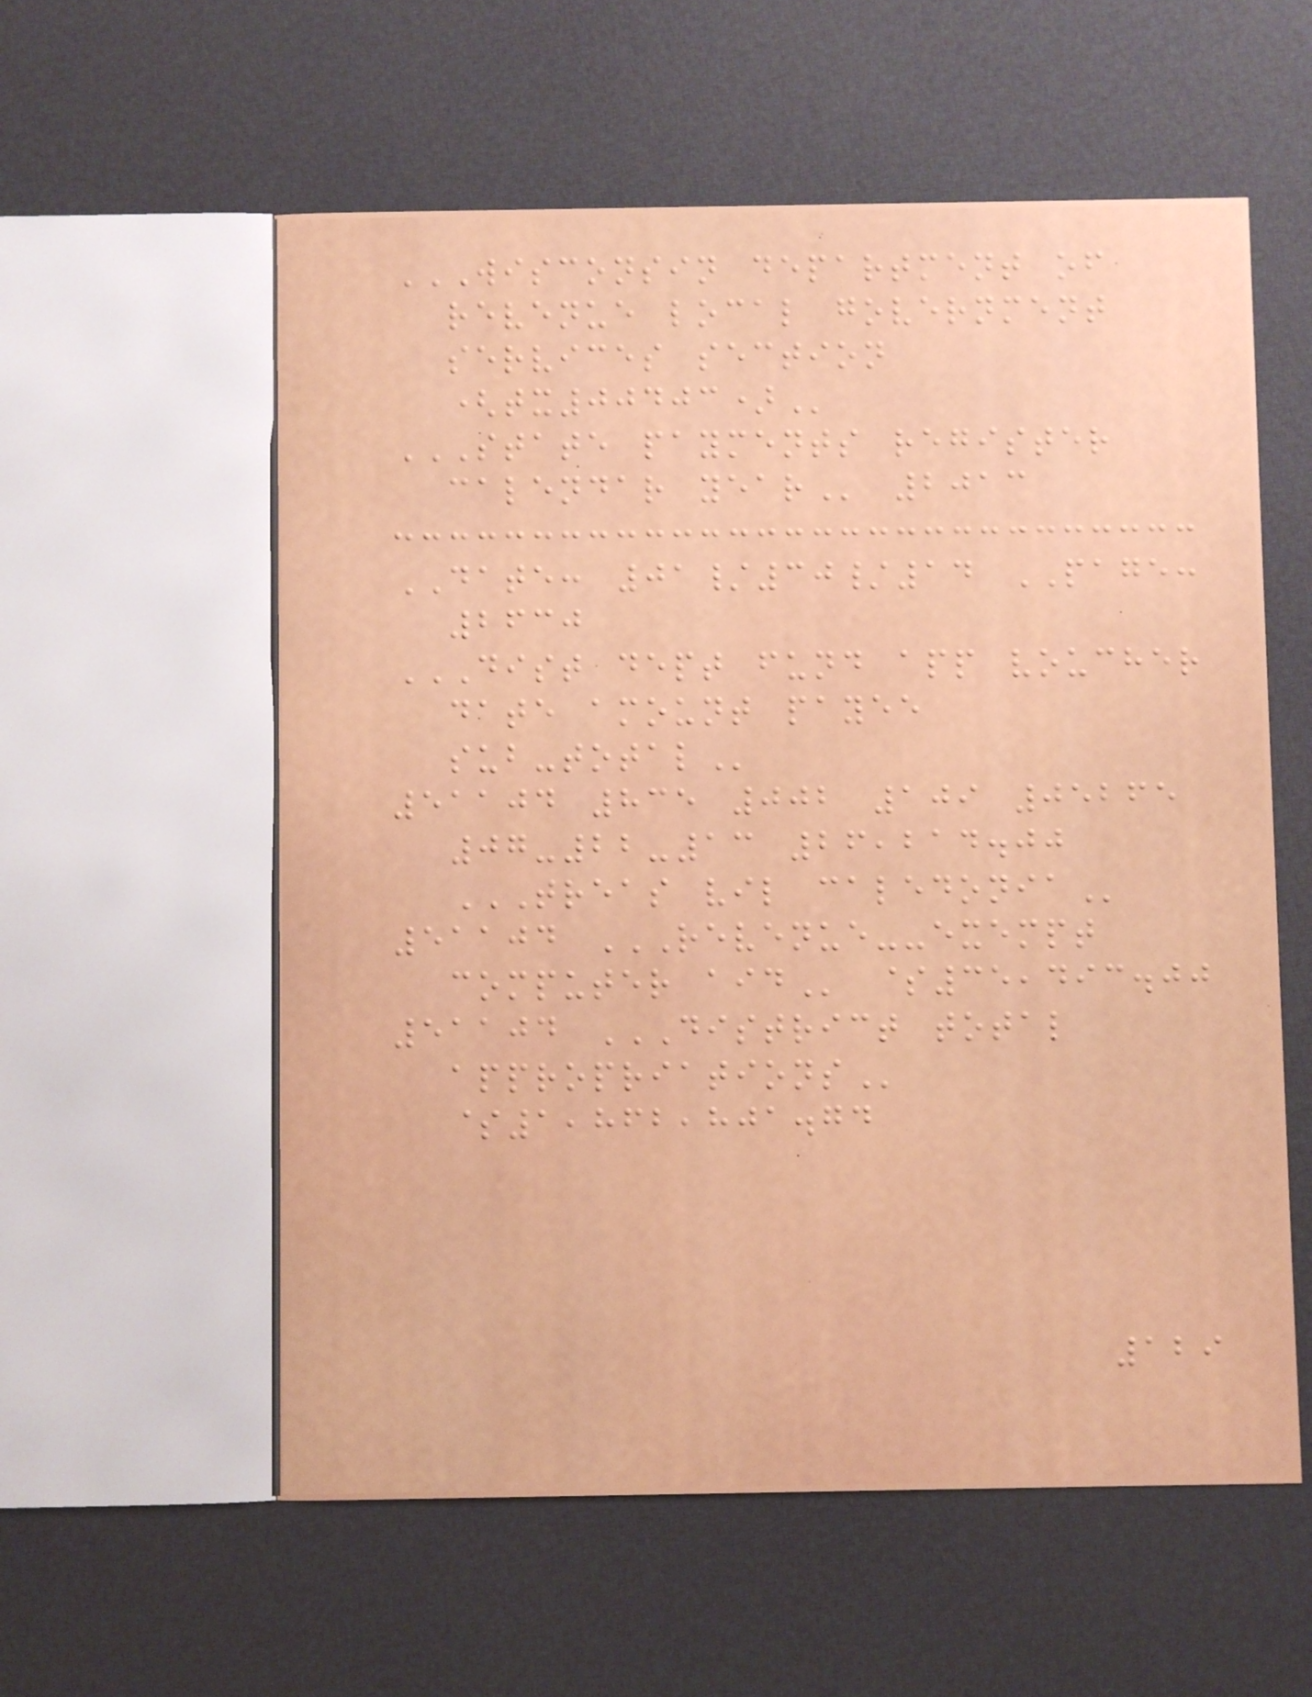WISCONSIN DEPARTMENT OF
REVENUE LOCAL GOVERNMENT
SERVICES SECTION
(TX00403)
STATE PAYMENTS REGISTER
CALENDAR YEAR 2013
DATE: 01/30/14 PAGE:
2630
DIST DEPT FUND APP VOUCHER
DATE AMOUNT PAYEE
SUB-TOTAL
51104 835 002 109 05265
07-22-13 26,214.00
TREAS VIL CALEDONIA
51104 REVENUE--EXEMPT
COMPUTER AID $35,493.00
51104 DISTRICT TOTAL
APPROPRIATIONS
$1,862,801.74
129
